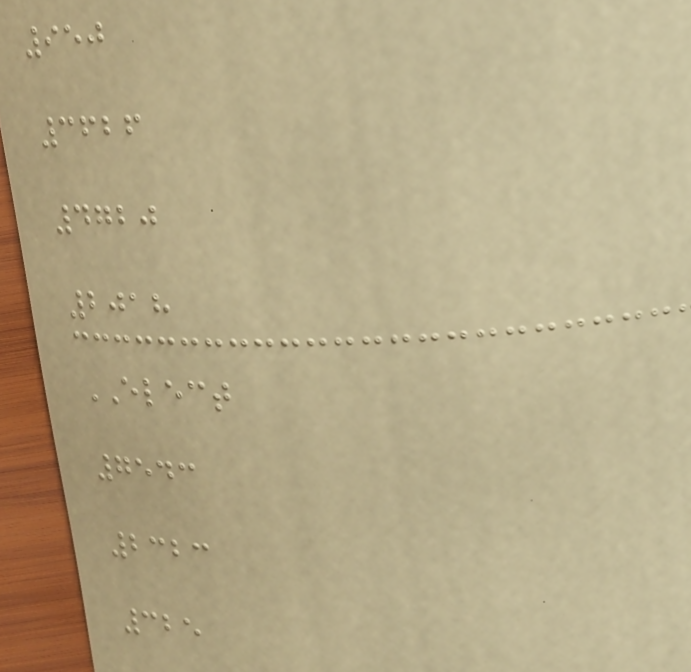950
3626
4720
2018
ELECT
7543
2323
325
